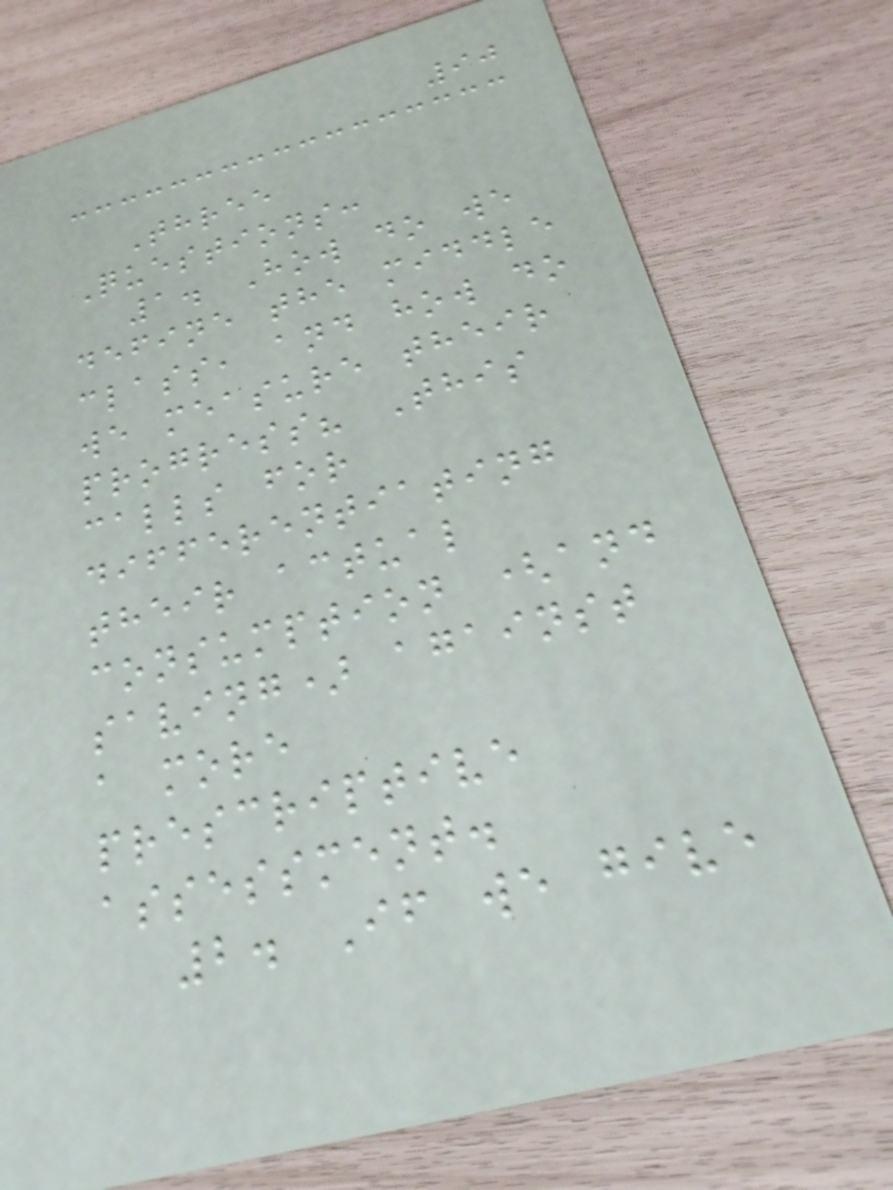90
Three
Questions:
1. How do we
define the middle
class, and how do
we measure their
progress? This
calls for
differentiating
their actual
consumption (and
saving) against
a more
prescriptive
assessment.
2. If we give
